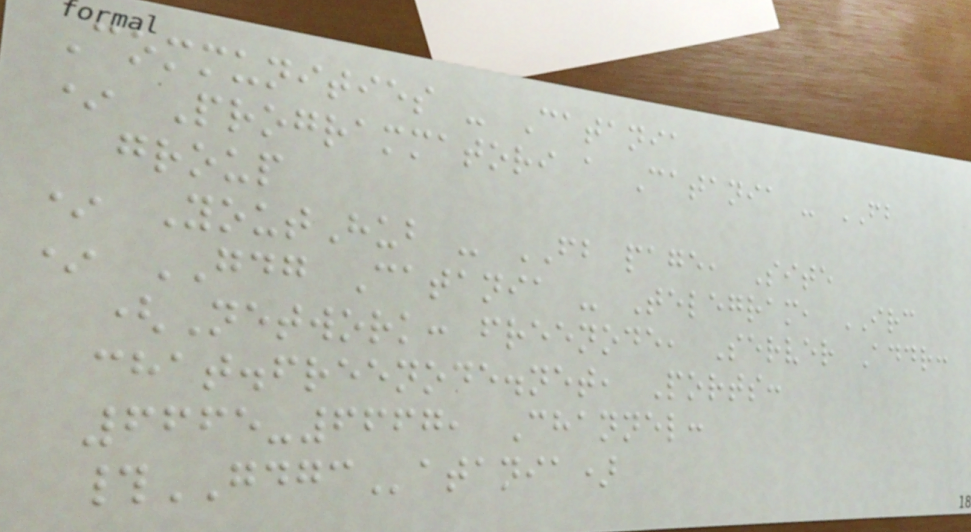Communities - Catania
* Programmatori a Catania - FB
group
* YoutHub - FB page, Site
* GDG Catania - Telegram, IRC
(Network: freenode, Server Addr:
chat.freenode.net, Ports:
6665-6667, Channel:
#GDGCatania)
